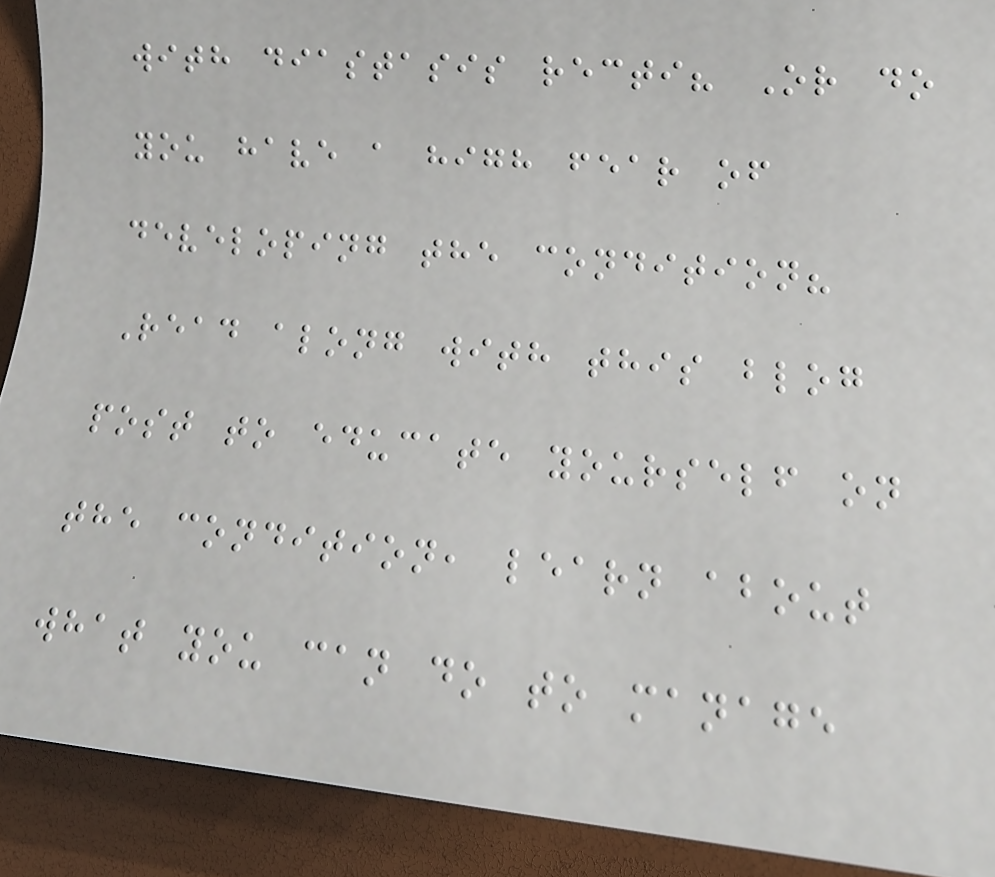with diastasis recti? Or do
you have a high fear of
developing the condition?
Read along with this blog
post to educate yourself on
the condition, learn about
what you can do to manage
